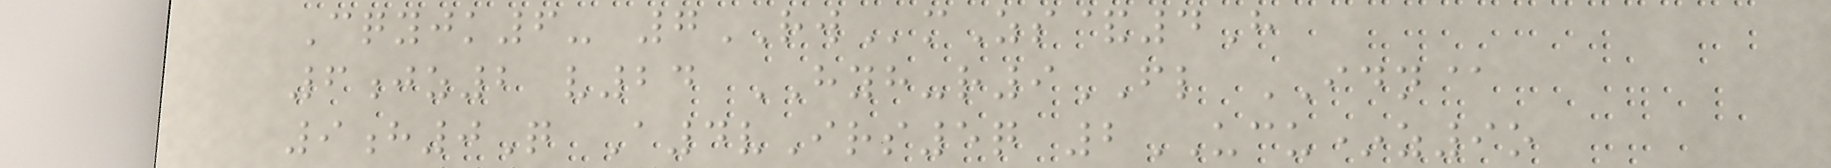Cqyjk6- 7RWmZs&4H
6jz2 v24 HYH-r9FL IDN@
9h0Q A4vIrs5q 2UCU*z9o
